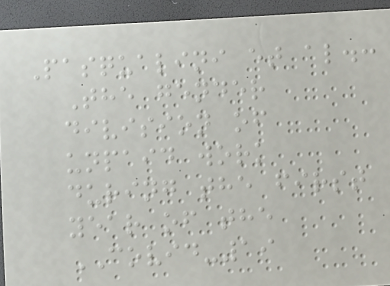Pasqualini et al.:
The gender
division of
unpaid work
during the first
year of the
COVID-19
